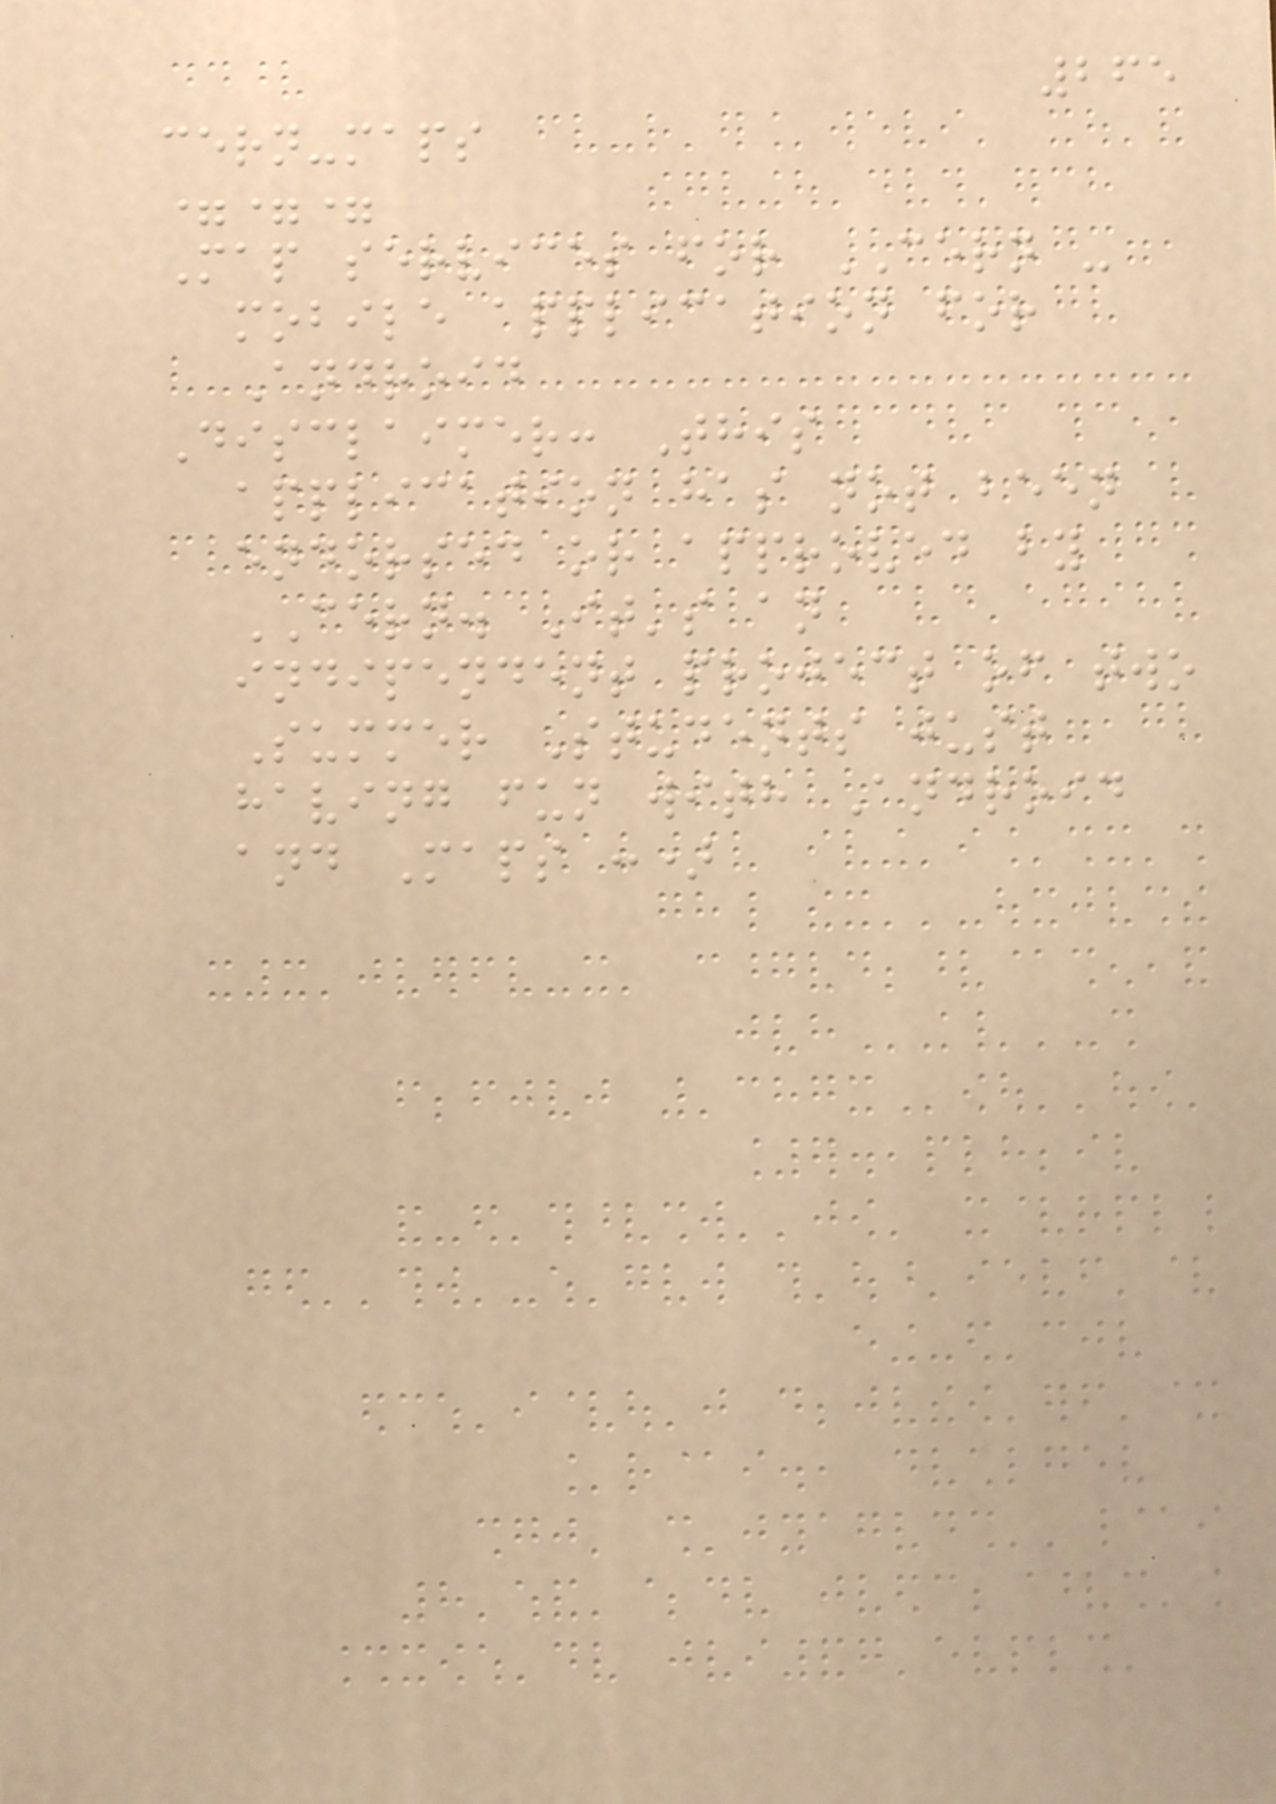265
cern-maps
===
Map services for CERN -
mobile application for
Android
Disclaimer: This
application has not been
endorsed or approved by
CERN. It's an
indipendent project of two
Summer Students just
having fun with Android
and Maps :)
